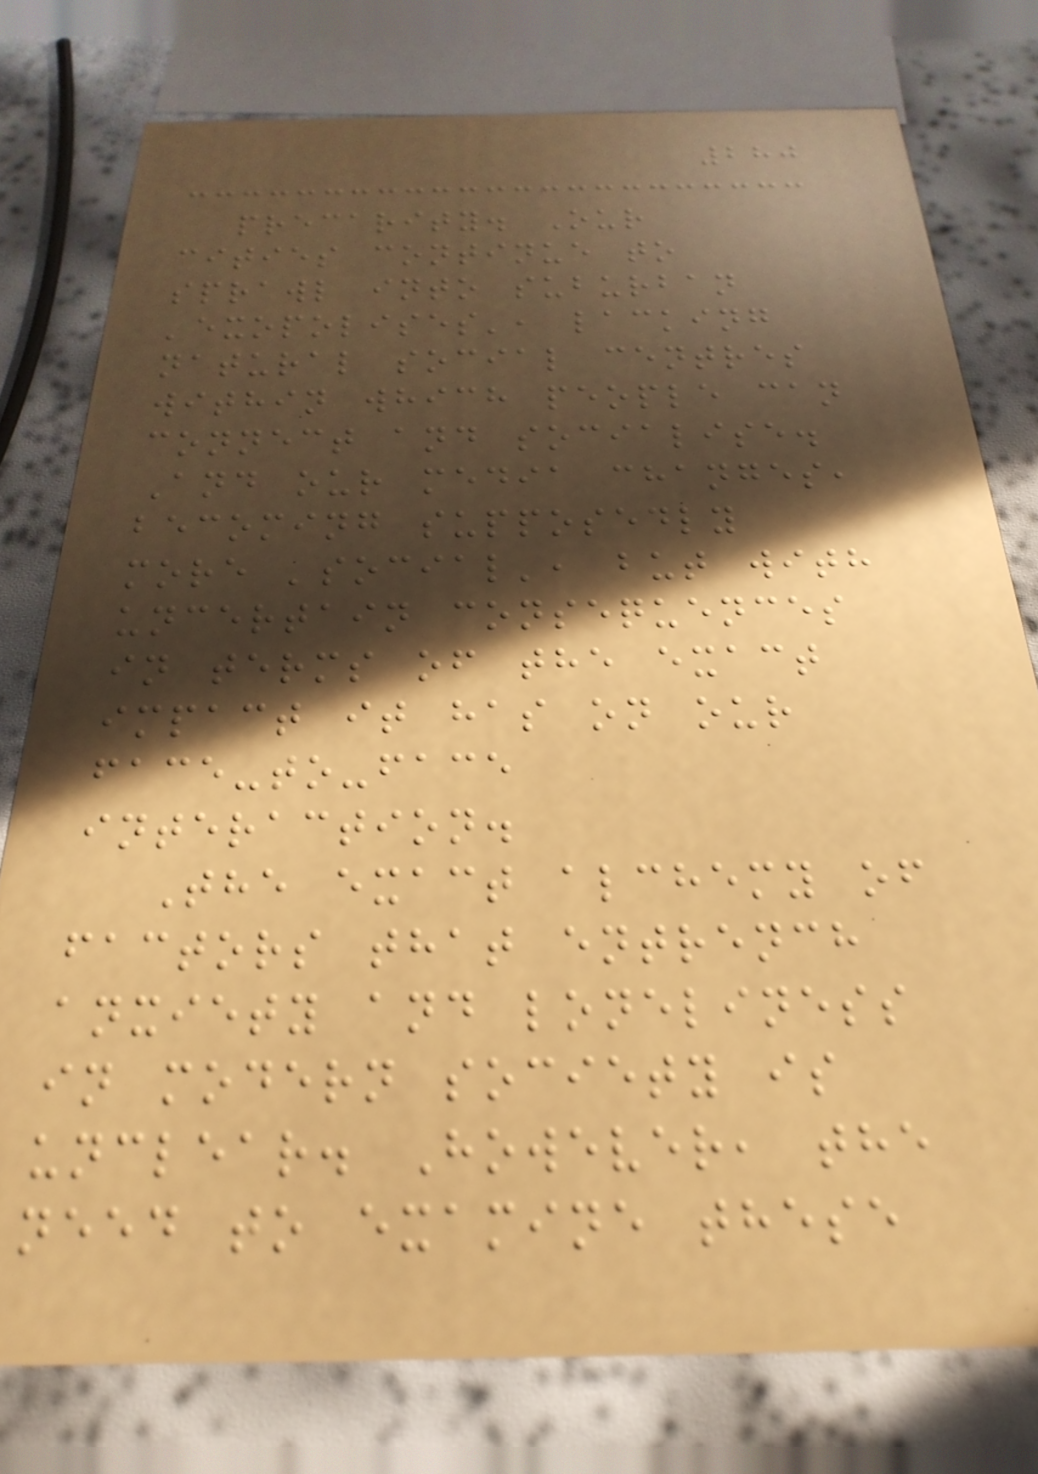280
precarity. Our
cities continue to
sprawl into suburban
'exopolises', lacking
natural social centres
within which people can
connect and socialise.
And our media changes,
becoming supposedly
more 'social', but with
uncertain consequences
in terms of the exact
impact it has on our
face-to-face
interaction.
The exact alchemy of
factors that entrench
anxiety and loneliness
in modern society is
unclear. However, the
need to examine these
